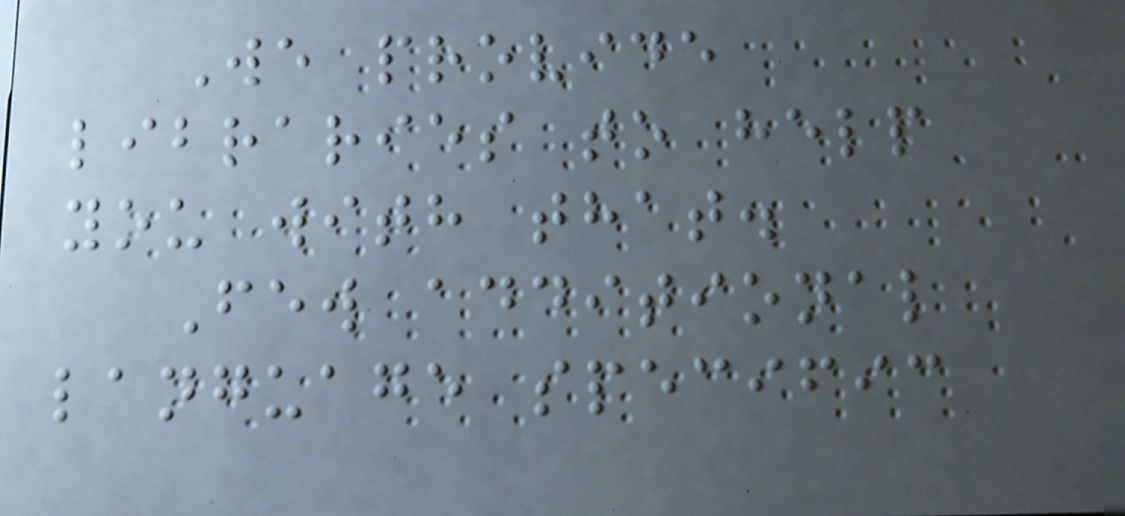We provide
libraries to help
you with that.
Few additional
language specific
